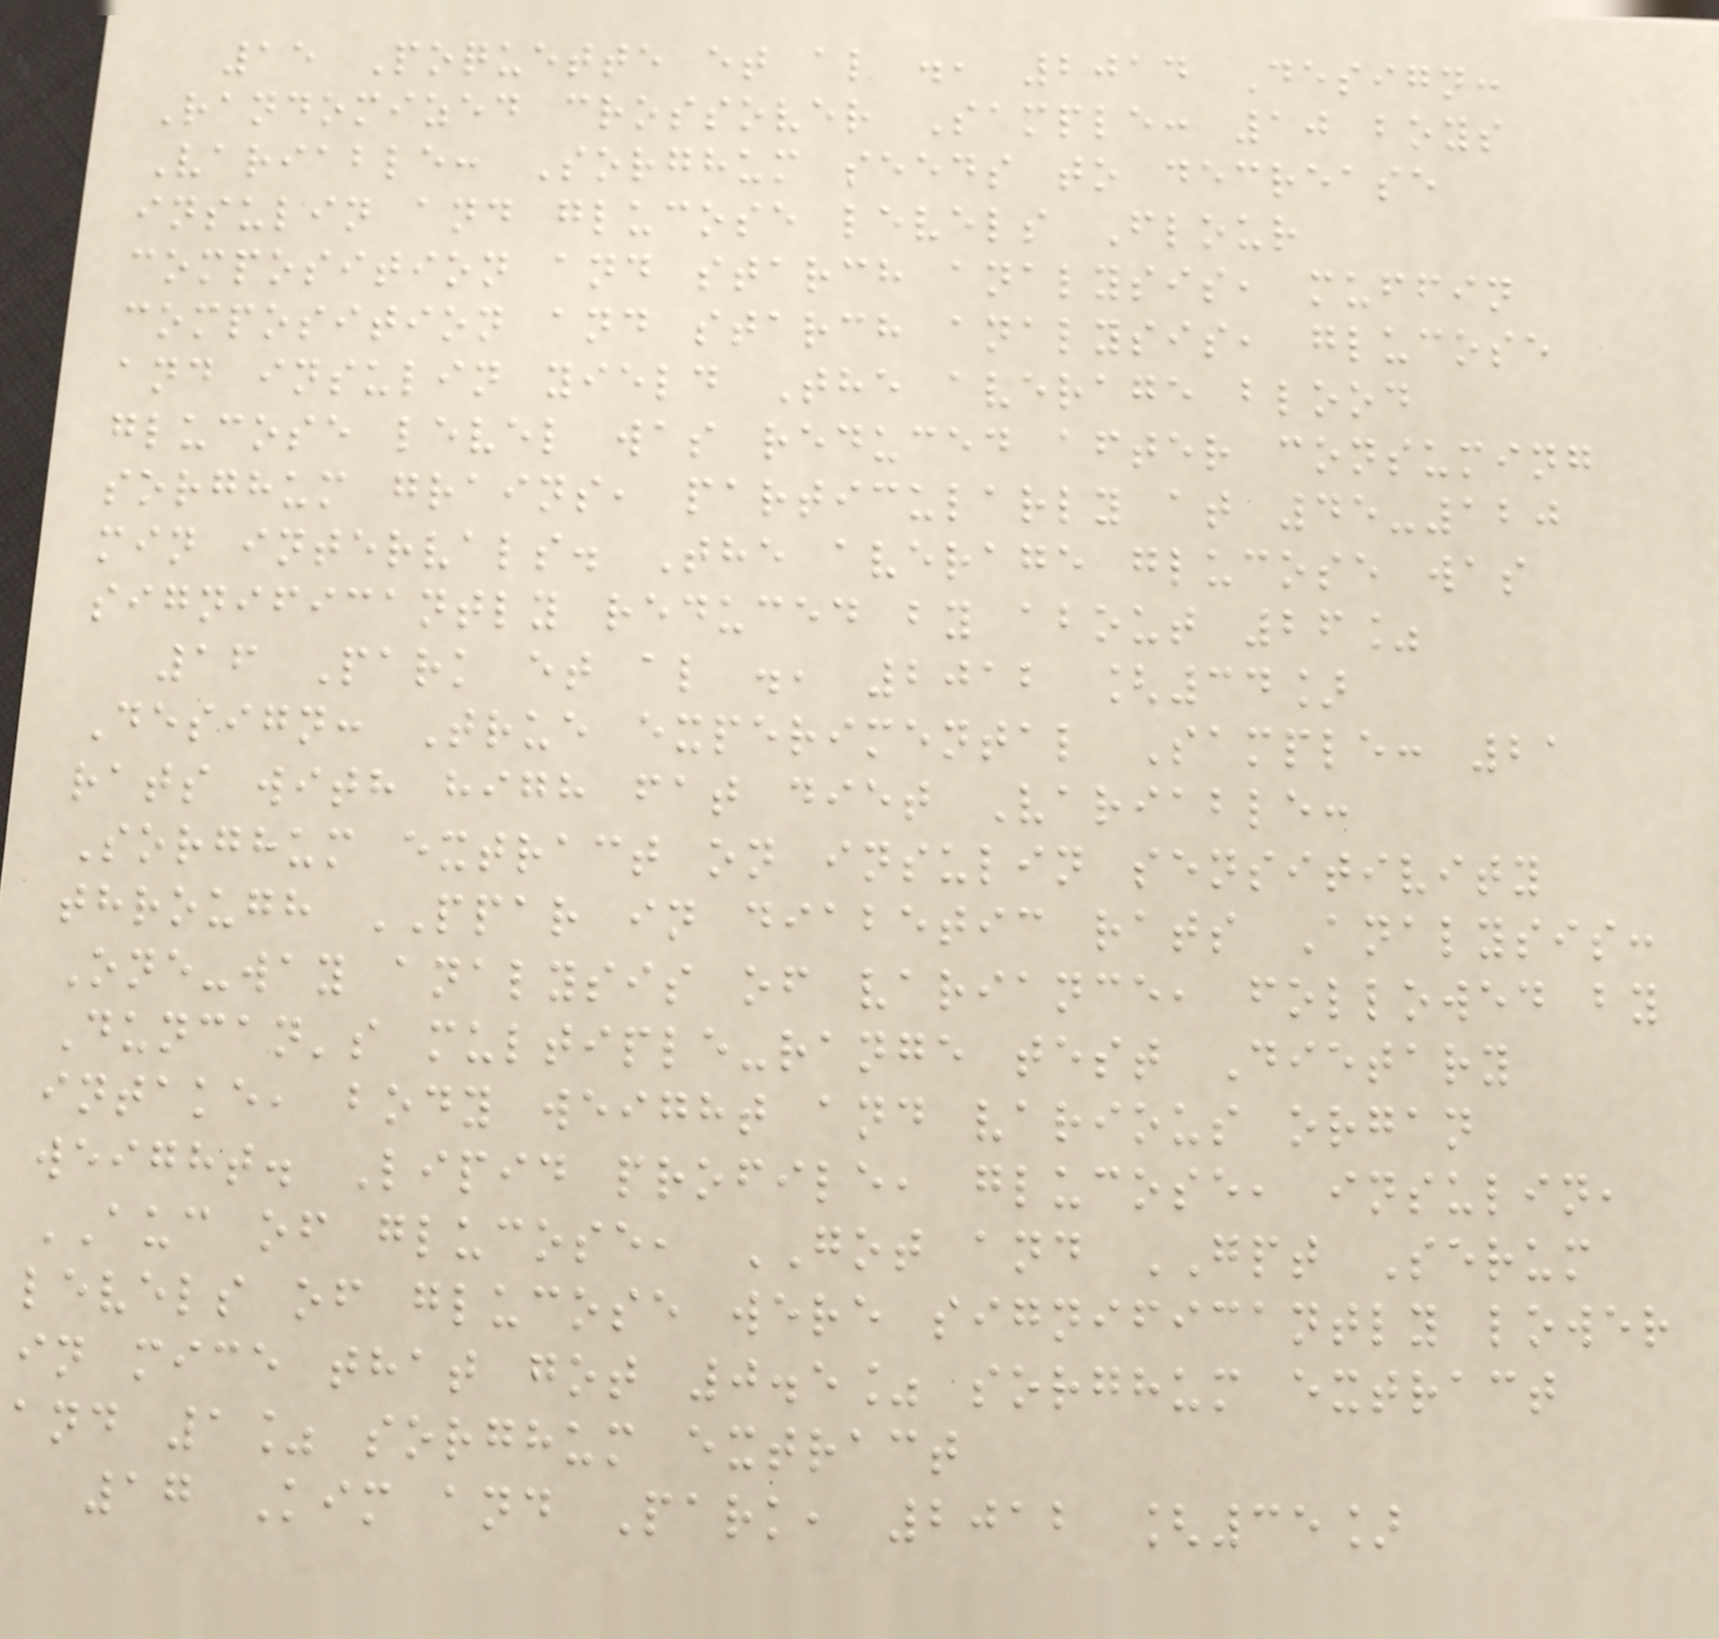15 Poquette et al ., 2014 Design:
Randomized crossover Sample: 10 boys
Variable: Sorghum seeds to decrease
insulin and glucose levels Flour
composition and starch analysis, muffin
composition and starch analysis, glucose
and insulin yield The average blood
glucose level was reduced after consuming
sorghum grains, particularly at 45-120
min intervals. The average glucose was
significantly reduced by about 26%
16 Park et al ., 2012 [34]
Design: True experimental Sample: 21
rats with high fat diet Variable:
Sorghum extract on insulin sensitivity
through PPAR in diabetic rats Analysis:
One-way analysis of variance, followed by
Duncan's multiple-range test Dietary
intake, body weight and various organ
weight. Lipid profile, glucose, insulin,
AUC of glucose, GOT and GPT Serum
levels of glucose were significantly lower
in mice that got 0.5% sorghum extract
and 1% sorghum extract
17 Kim and Park, 2012 [35]
